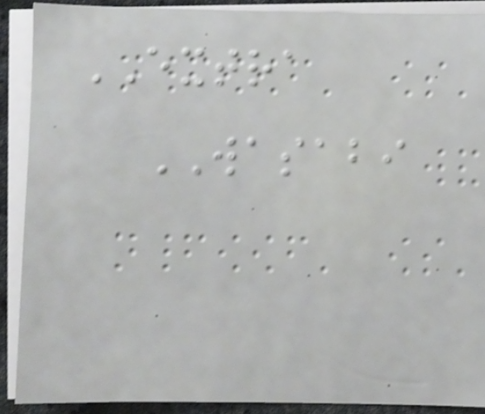EXTRA
WASABI
